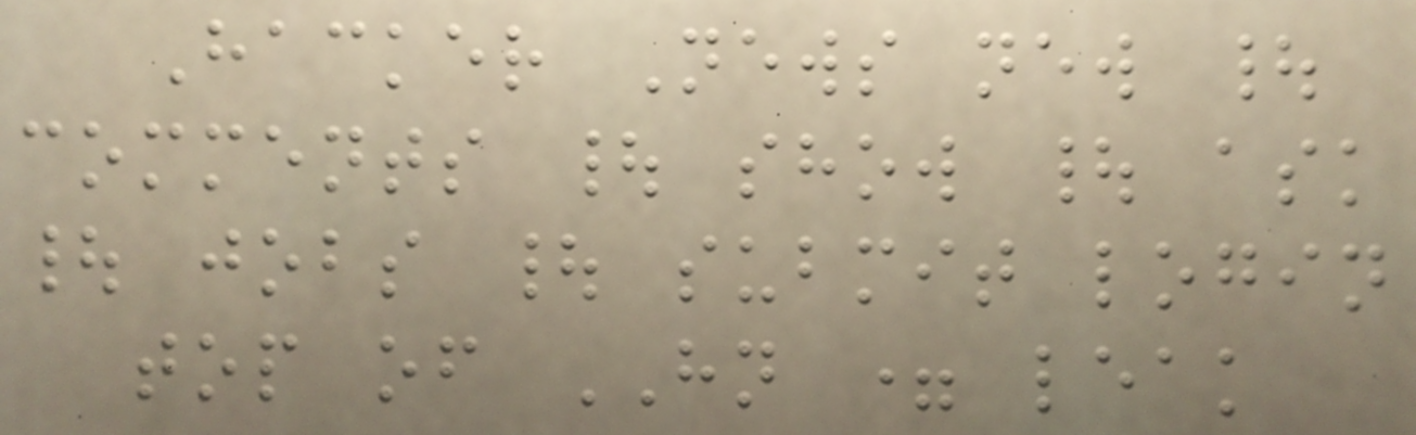Hacker News new |
comments | show | ask
| jobs | submit login
top of HN = leak
